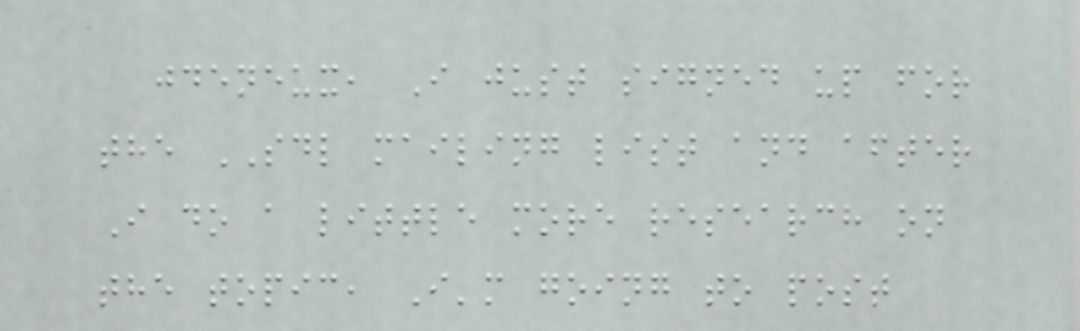jdeneux, I just signed up for
the SDL mailing list and after
I do a little more research on
the topic, I'm going to post
